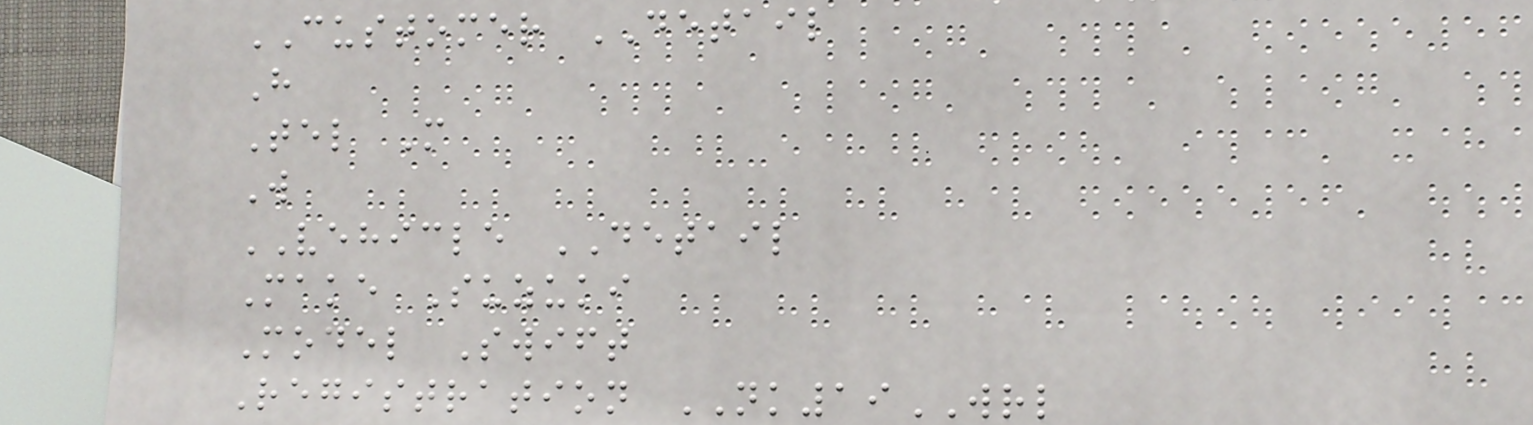CUSTOMER DETAIL
H
Tel M
W
VEHICLE DETAIL
Make Suzuki
Model Swift
Registration NK19WRL
